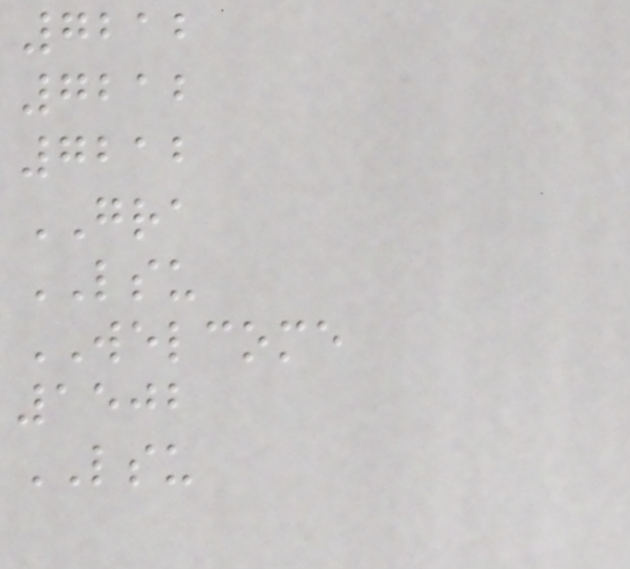7212
7212
7212
GRA
LSU
WELCOME
1502
LSU
